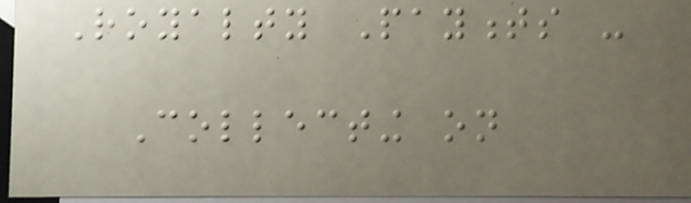Royalty Payments -
Collecting on
